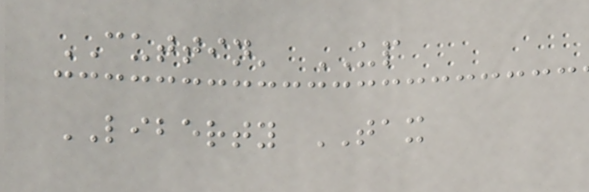CUTTIN' UP
LIBERTY TAX
